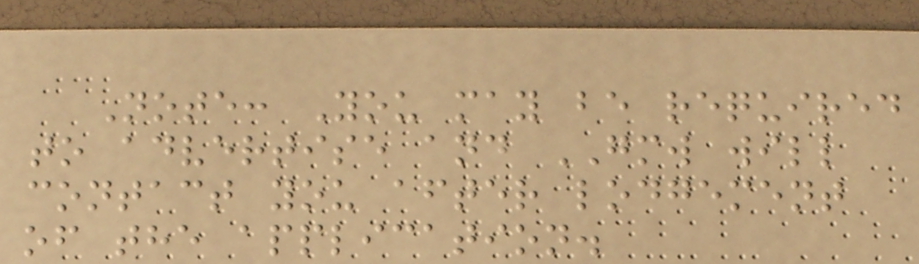Note: You may be required
to advertise and GMW will
contact you after lodgement
of the application.
